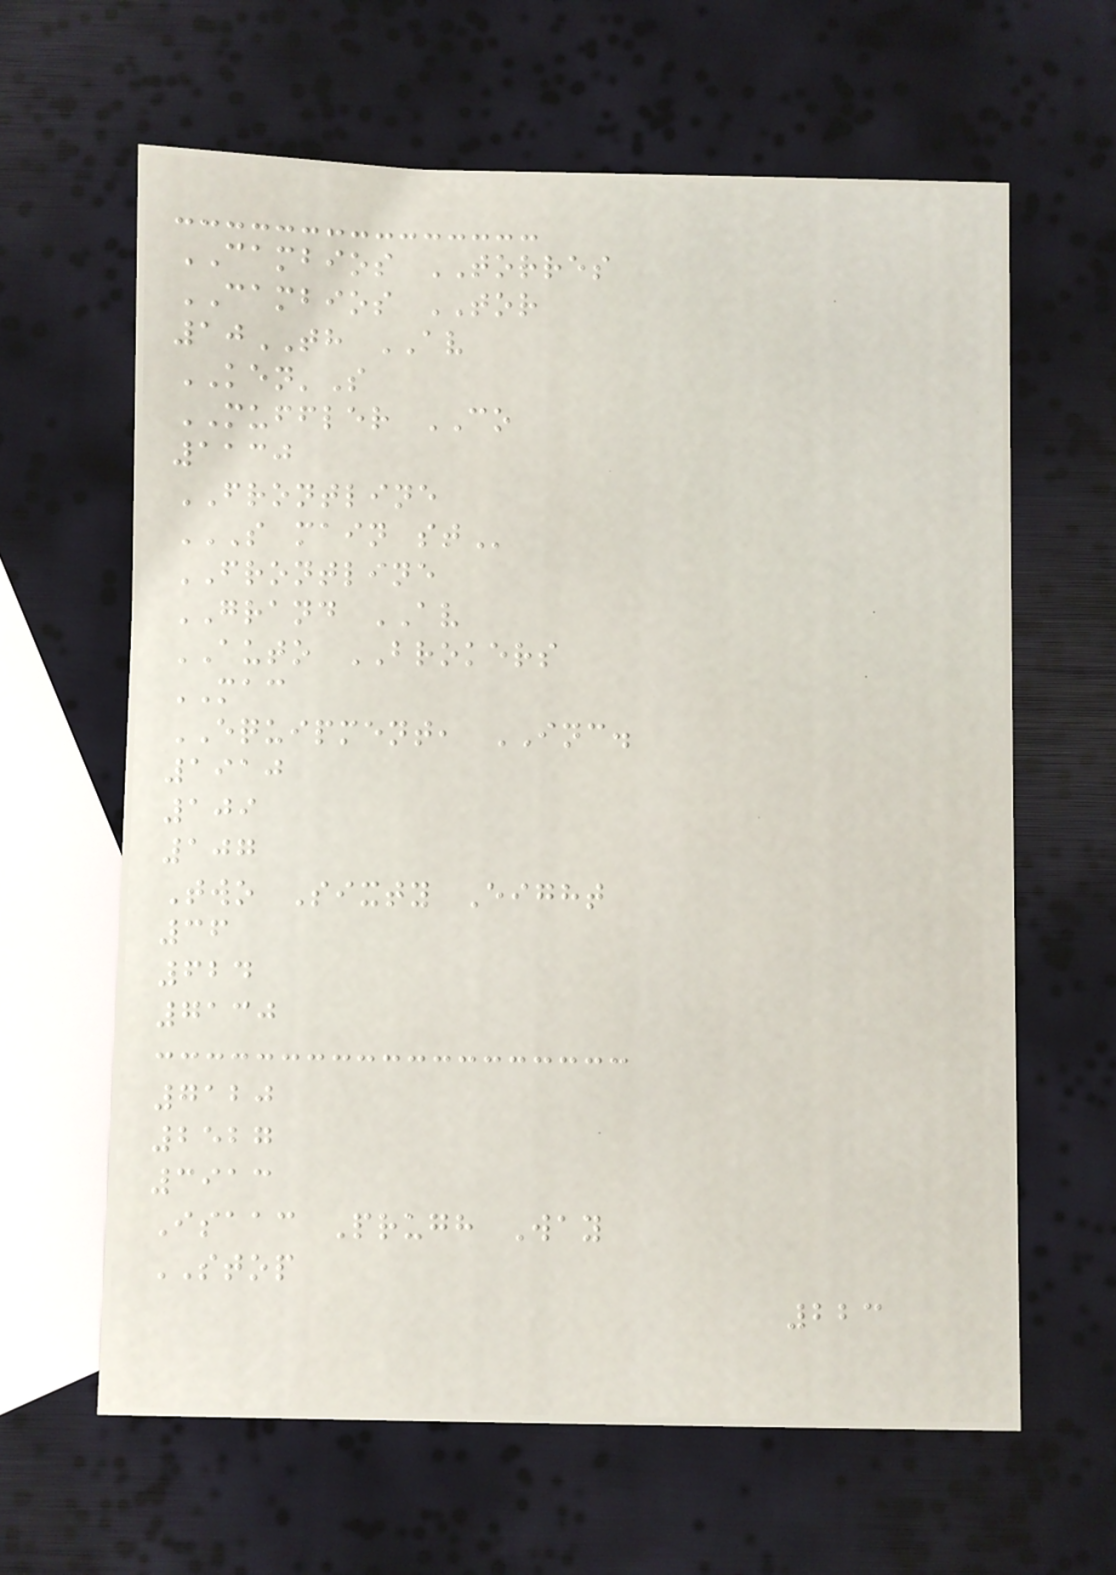CAMBIOS TORRES
CAMBIOS TOR
10TH AV
KEN'S
MUFFLER CO
1130
FRONTLINE
S MAIN ST
FRONTLINE
GRAND AV
AUTO BROKERS
MAC
EQUIPMENT, INC.
1910
109
107
Two Sixty Eight
36
624
7130
7120
2527
3913
Isaac Prugh Way
STOP
223
